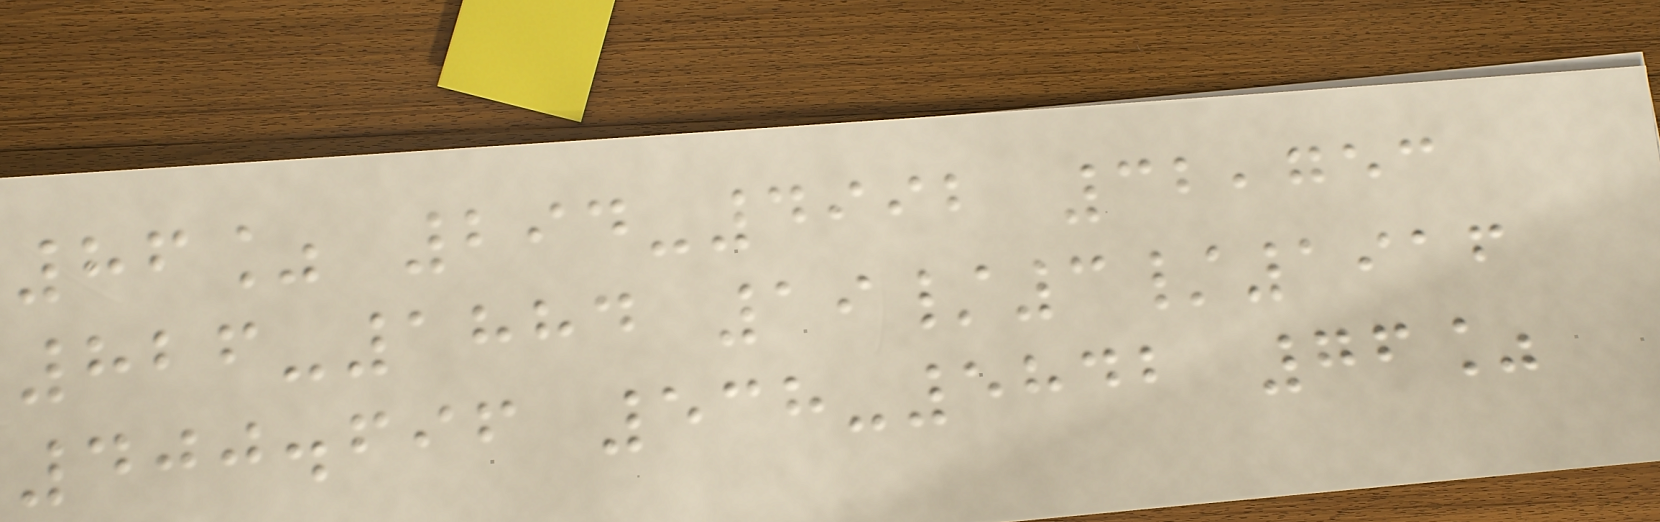86% 294-4992 32,753
826-1884 19/3/1916
400.696 538-5842 76%
